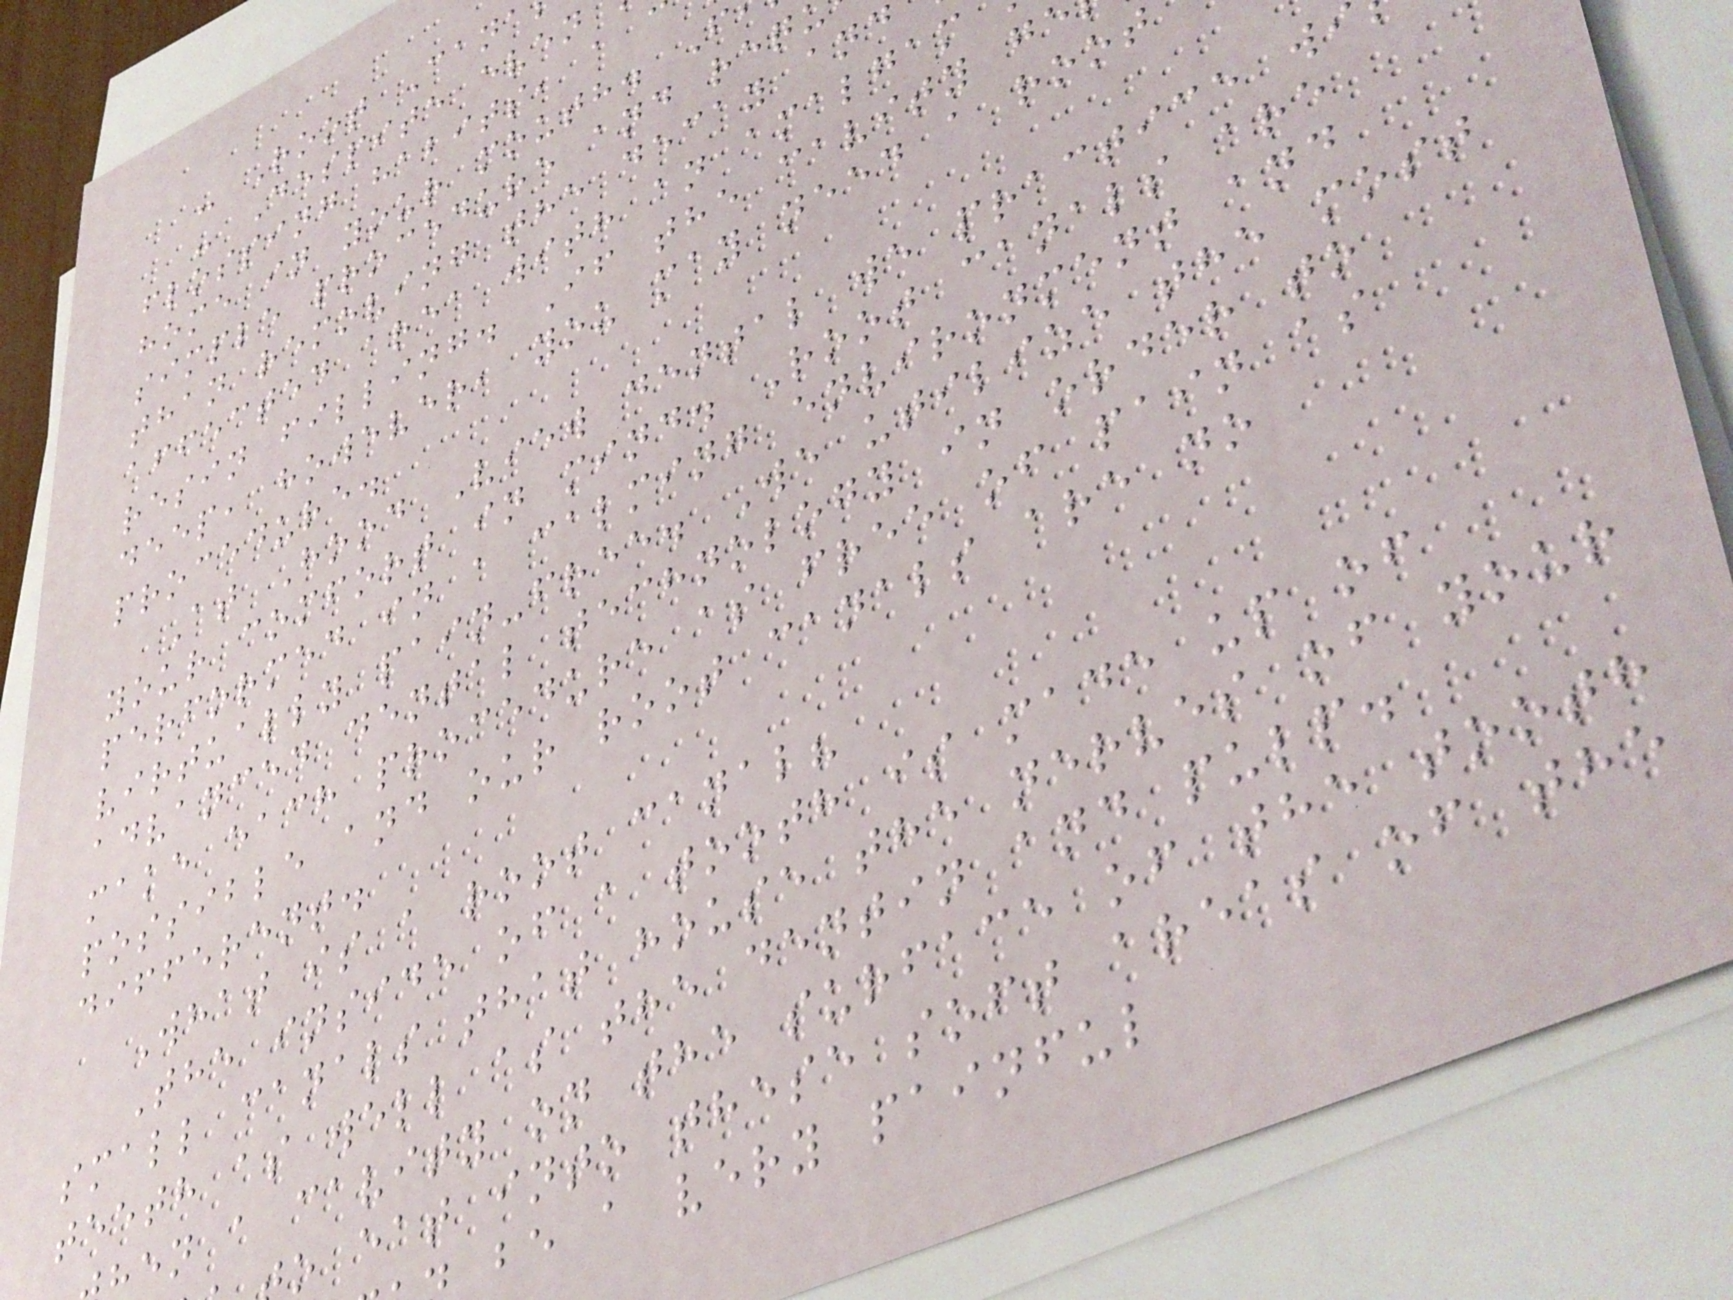- Root Cana
- Despite even
flossing habits, a
home in your mouth. F
simple procedure and req
than removing the decay and
affected area with an amalgam
resin filling. If the cavity g
deep, however, you may need a root
procedure.
At Hood View dental we practice w
your comfort in mind. Root canals are
performed in a calming environment and
virtually pain-free. We utilize the most
advanced dental technology in order to
make each procedure as free of pain as
possible and our root canals are no
different.
What is a root canal?
The inside of a tooth is made up of
small canals that house the nerves of your
teeth as well as the dentin and pulp.
en a cavity on the surface of the tooth
o eat into these soft areas of the
be a very painful
